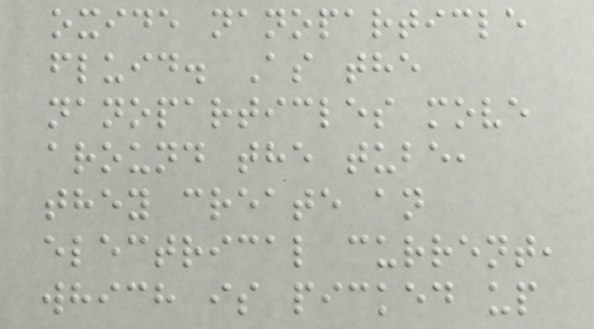oxide nanoparticle
fluid. As the
nanoparticles move
around the tube,
they create an
electrical current,
which is picked up
